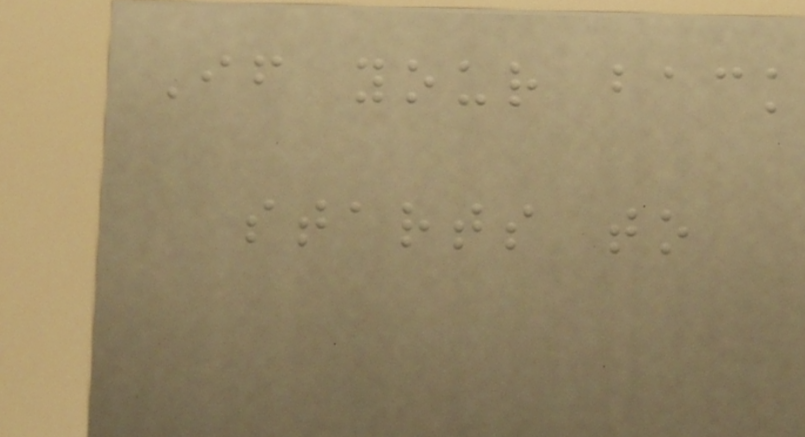If your back
starts to
